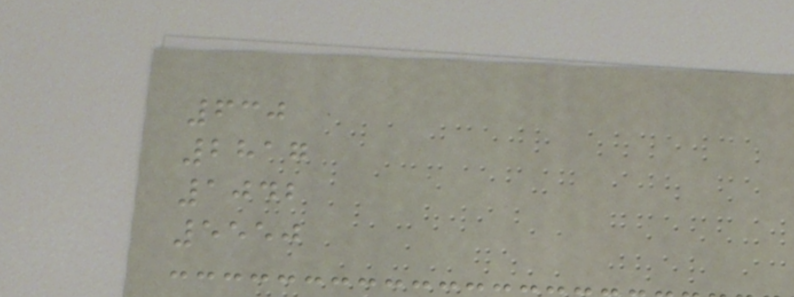630
2817
1042
5550
